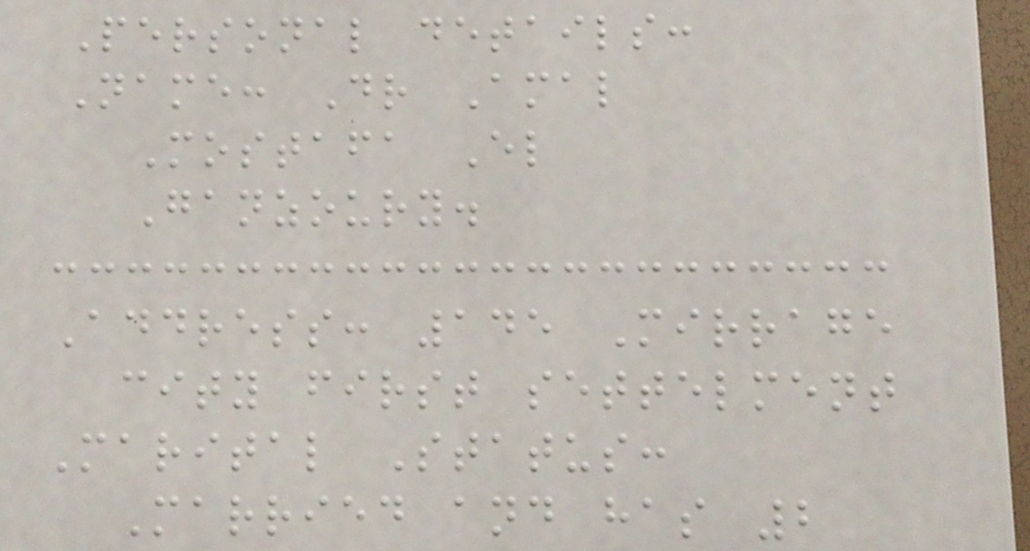Personal details:
Name: Dr Amal
Mostafa El
Ganzoury.
Address: 145 Mirrage
city first settelment
Marital Status:
Married and has 2
